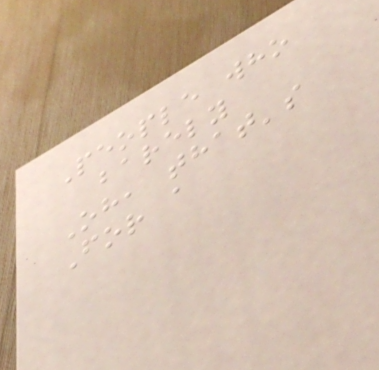People who
barely
Oh, that's
For a
